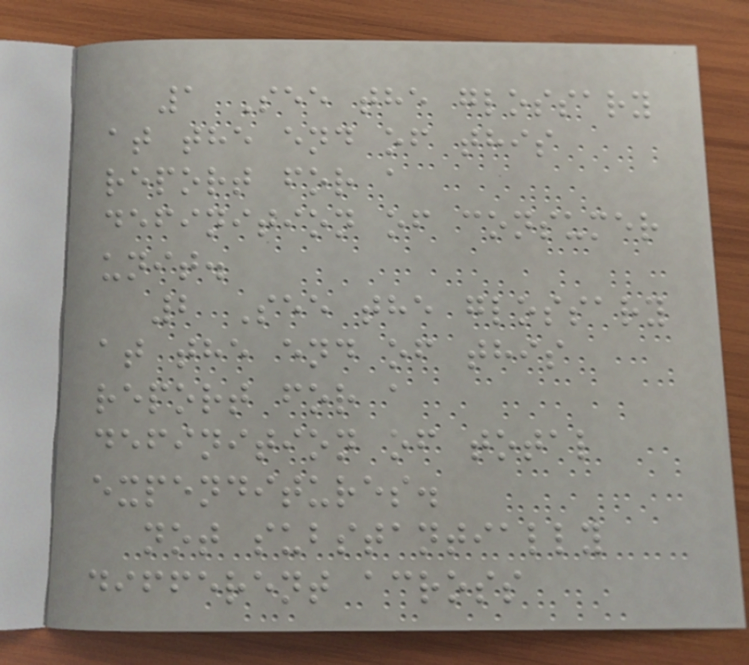1 See the glossary
at the end of this
report for a
definition of consumer
unit.
2 See the glossary
at the end of this
report for a
definition of total
expenditures.
not substantially
different across
